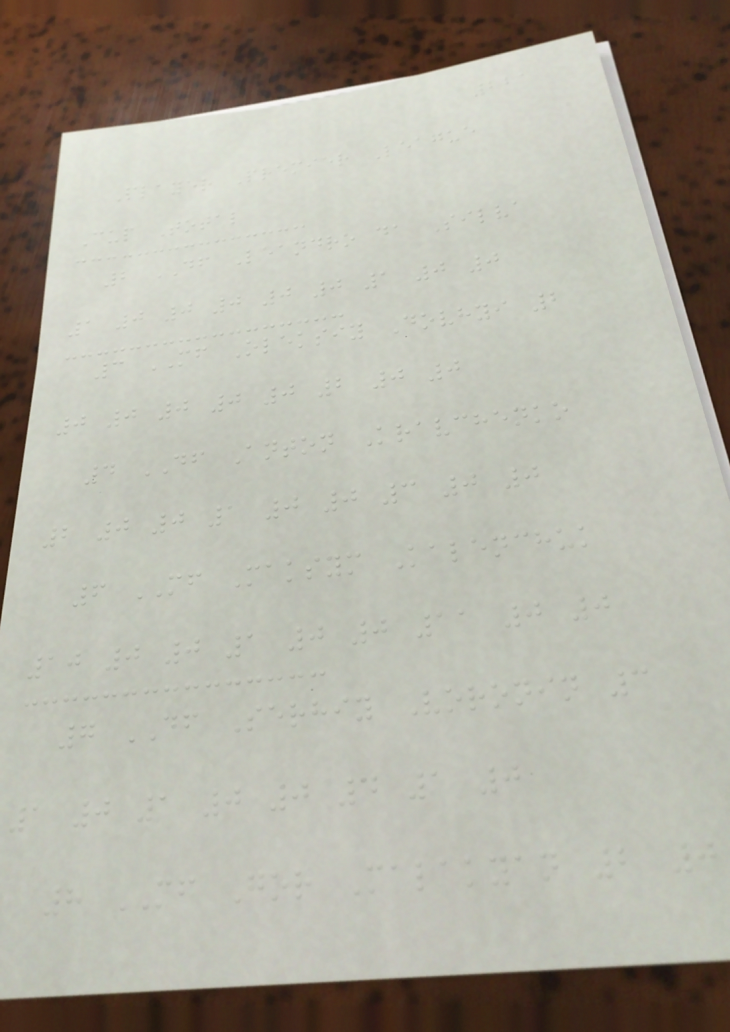221
Player Premier League
Cup Total
2 DF Leandro da Silva
1 0 0 0 0 0 1 0 0
3 MF Oleksiy Dovhyi 2
0 0 0 0 0 2 0 0
4 DF Anton Kravchenko
2 0 0 1 0 0 3 0 0
6 MF Maksym Kalenchuk
10 0 0 1 0 0 11 0 0
7 DF Serhiy Voronin 3
1 0 1 0 0 4 1 0
8 MF Gor Malakyan 2 0
